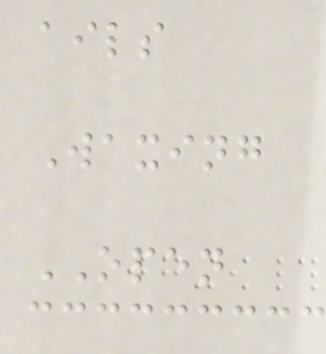ails
Waxing
OPEN
